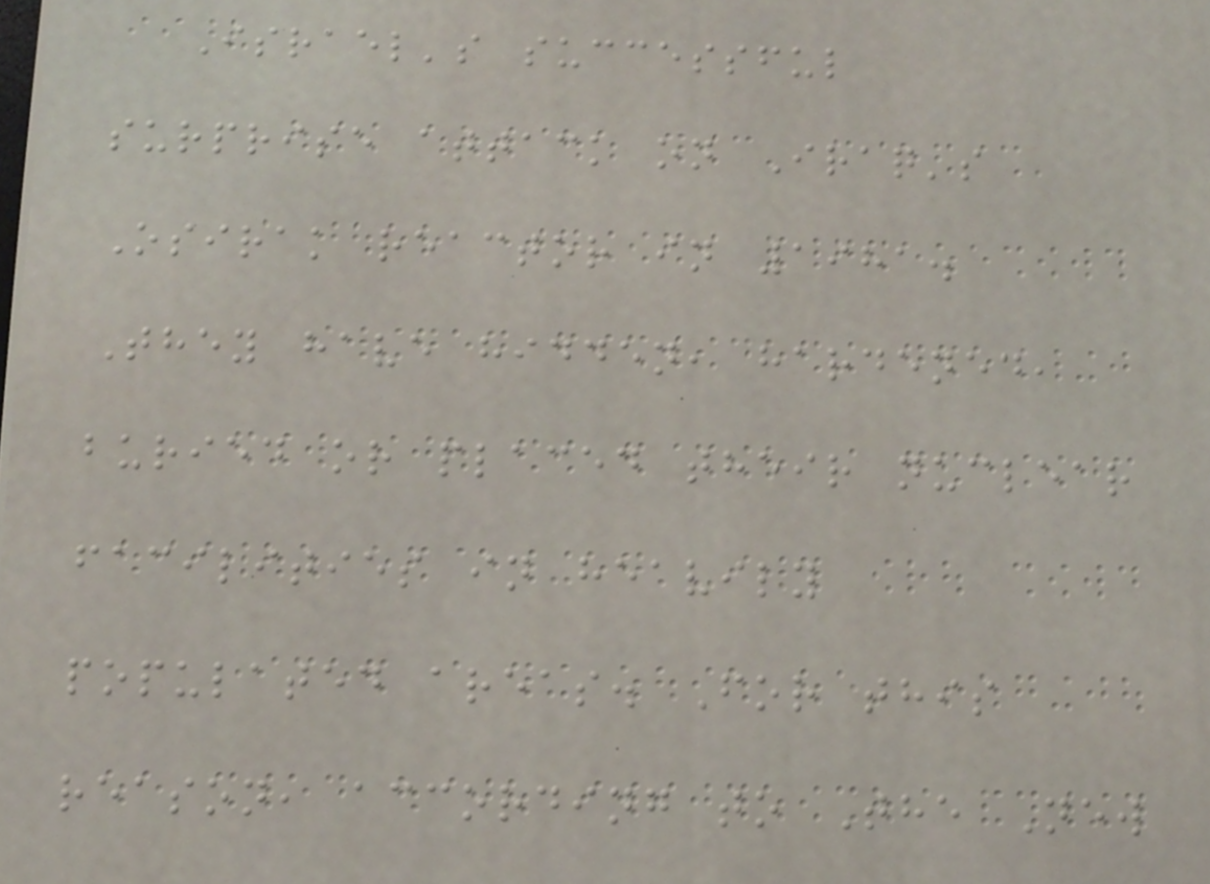Israel's successful
surprise attack on Iraq's
Osirak reactor in 1981.
They have hidden, hardened,
buried or placed their nuclear
facilities in heavily
populated areas. For this
reason, according to The New
